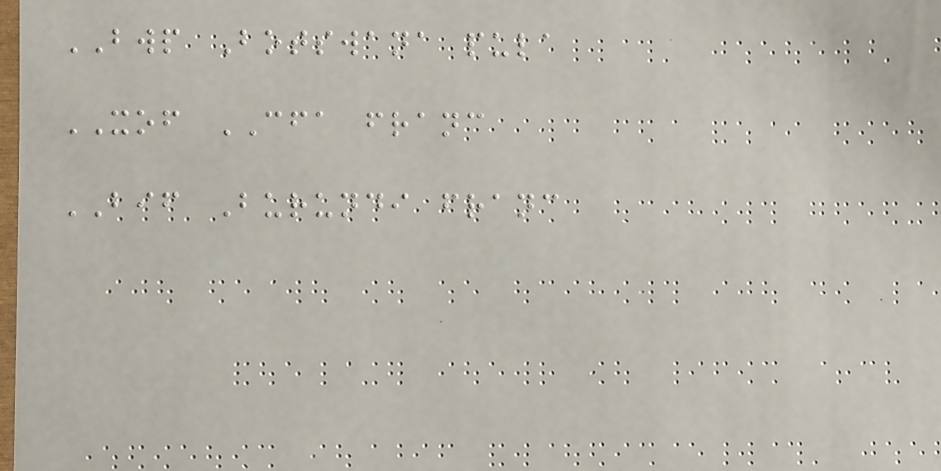BWP Botswana pula
XOF CFA franc
BIF Burundi franc
